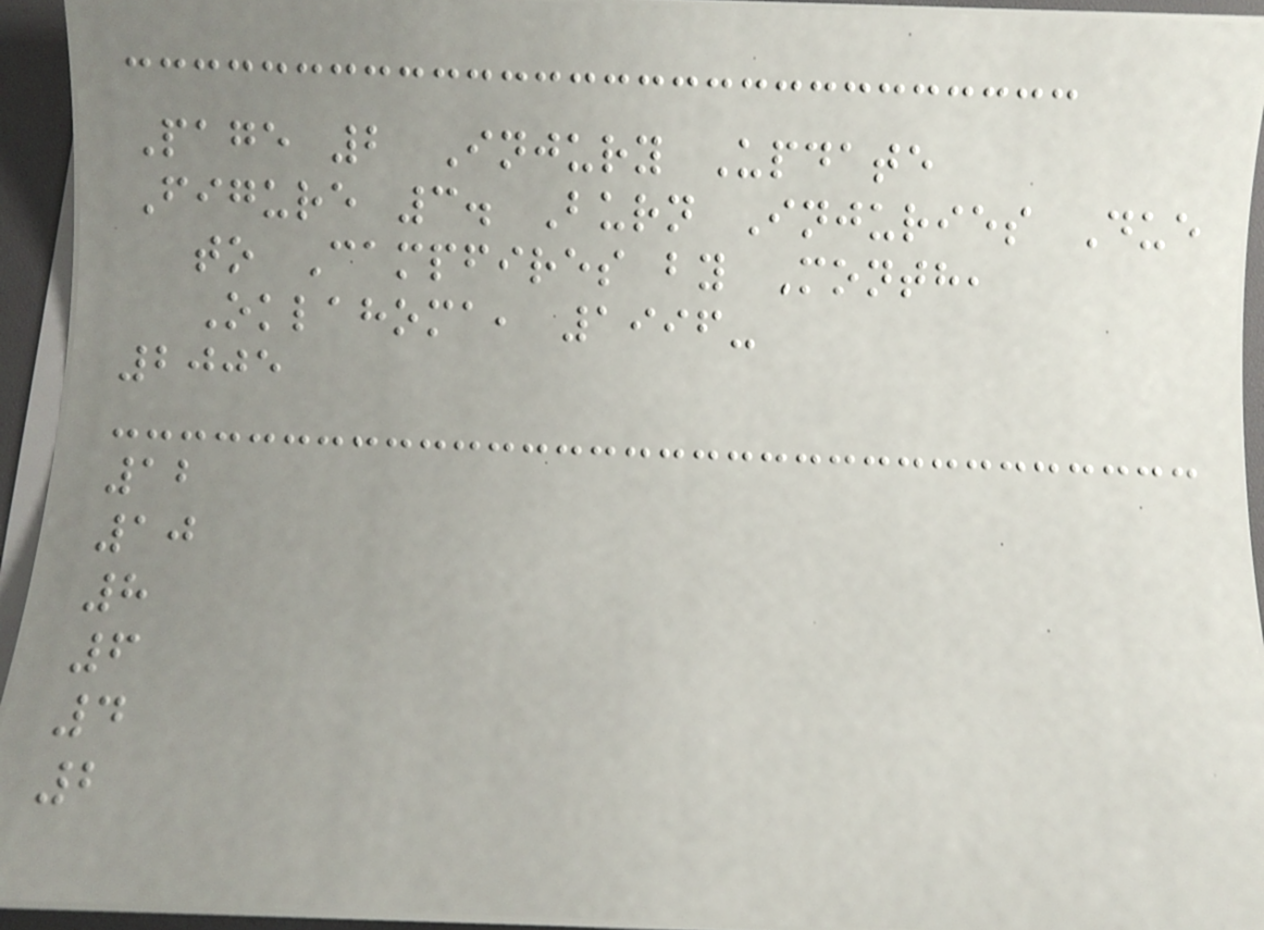Page 2 Injury Update
Figure 3. Burn Injuries Due
to Campfires by Month,
Oklahoma, 1996-
2005
12
10
8
6
4
2
